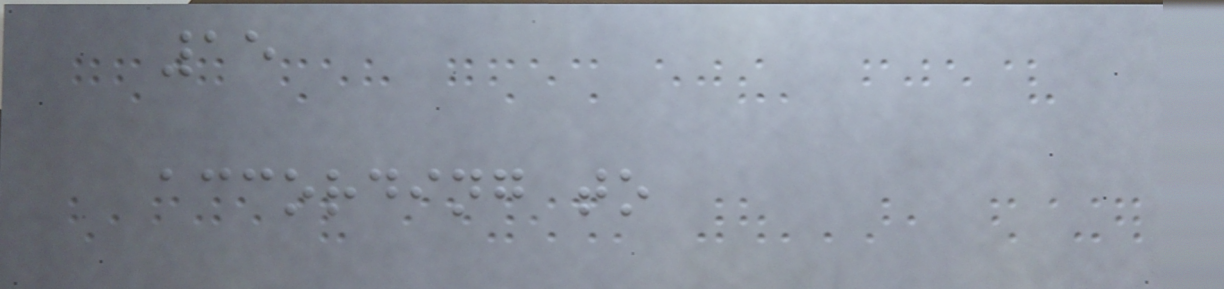15
according to
